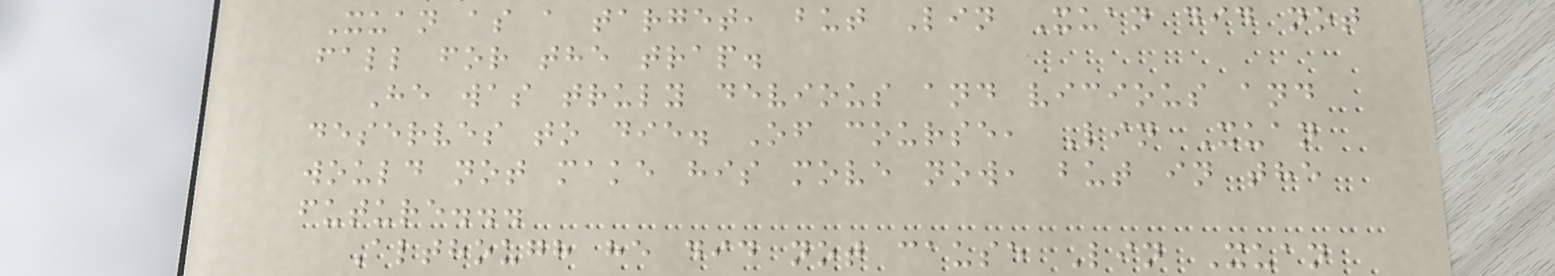Xuan as a target, but Lin Xuan did not
fall for the trap.
He was truly devious and vicious and
deserves to die. Of course, Lin Xuan
would not make his move now, but in the
future...
Although he did not cause Lin Xuan
